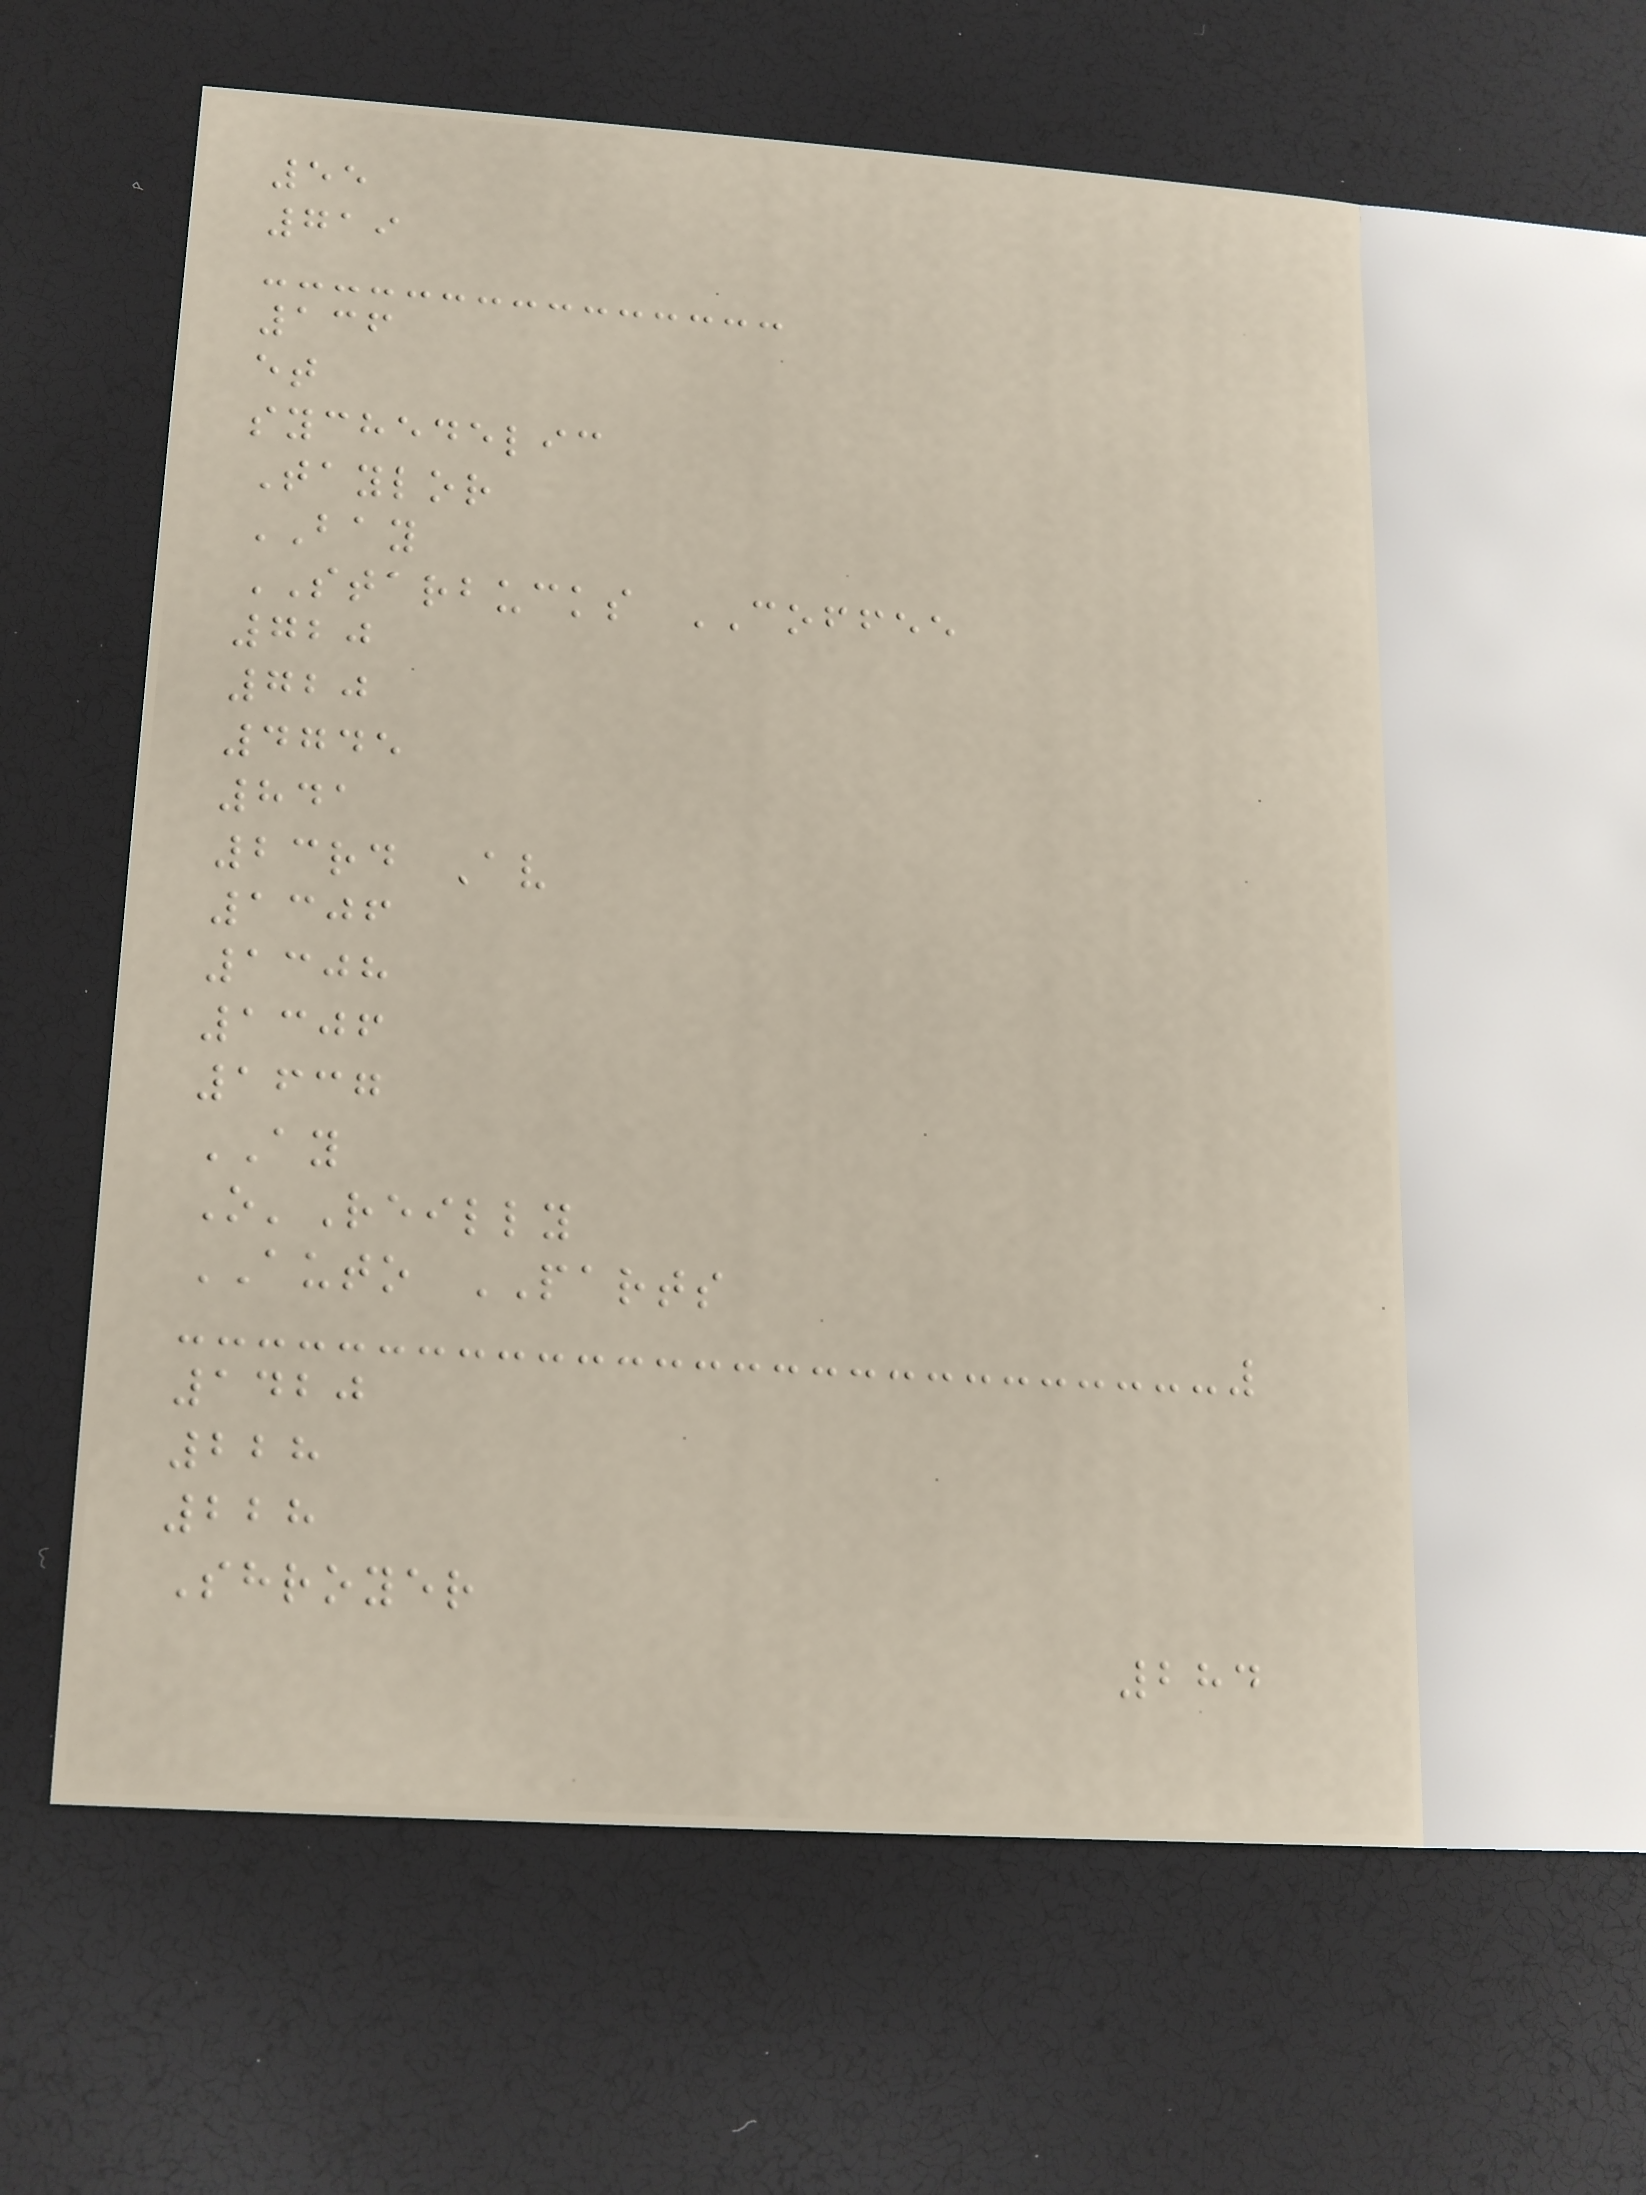55
719
136
et
sychedelic
Taylor
BAY
STARBUCKS COFFEE
720
720
4745
841
23rd Av
1306
1308
1306
1637
AY
O'Reilly
AUTO PARTS
1420
228
228
Shroyer
284
